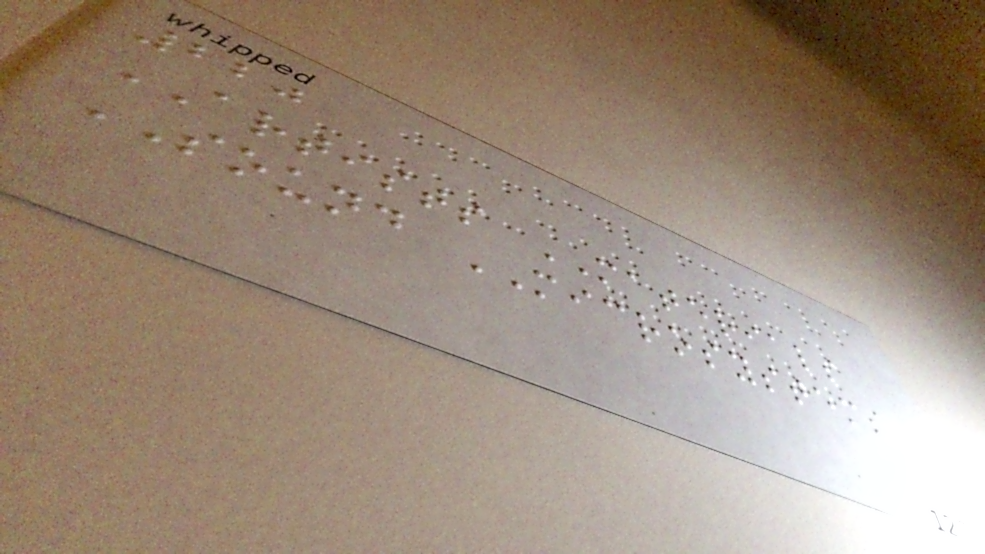220
ARTISTS MATERIALS
SOUND MICROSYSTEMS
